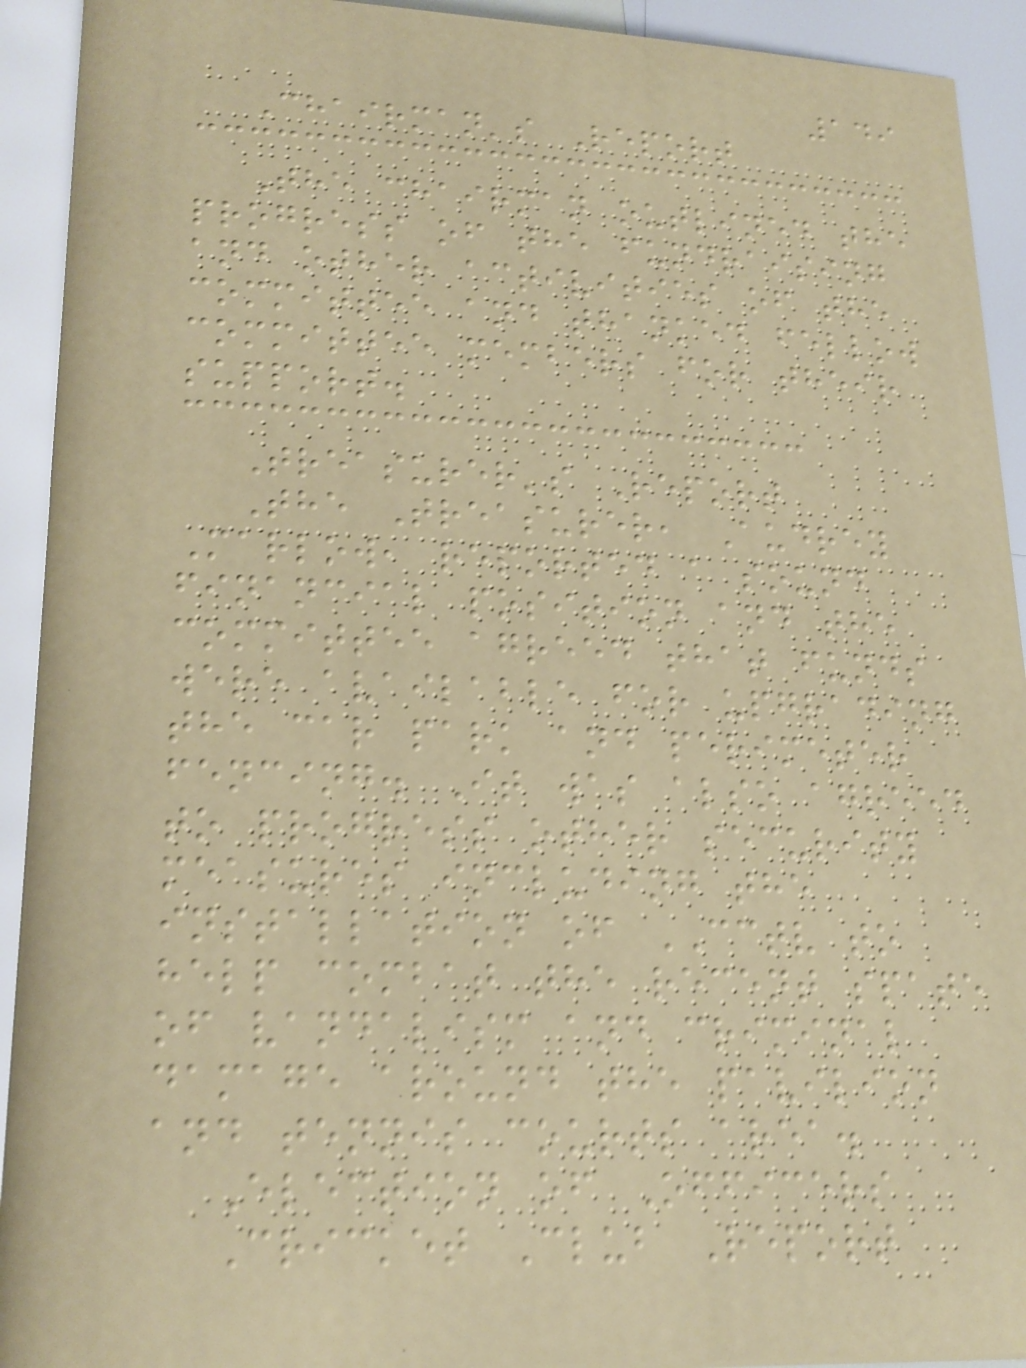149
Chairman's Report
The chairman outlined the
progress of the fundraising
and other activities of the
committee and thanked fellow
committee members for their
support.
Treasurer's Report
The Treasurer, Audrey
Marlow, reported a sound
financial position and the
committee agreed that funds
were available for upgrading
the car park and perimeter
fencing. It was also agreed
to progress other security
measures including the
installation of CCTV to
help combat the recent spate
of vandalism and criminal
damage around the pavilion
and tennis courts area.
Election of Officers
Cricket Club Report
